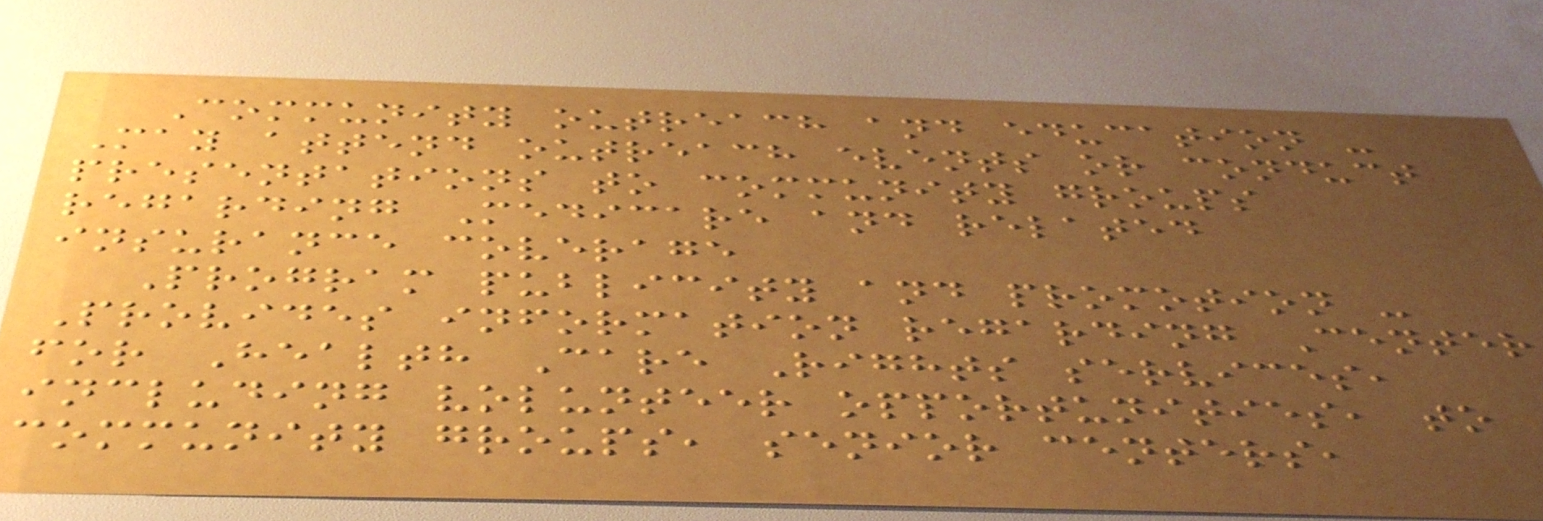Community outreach and education -
May attend outreach events or conduct
presentations to community groups
regarding Medicare and related
insurance coverage
Program publicity and promotion -
Provides information regarding Center
for Health Care Rights services,
including volunteer opportunities, to
community groups, senior centers,
